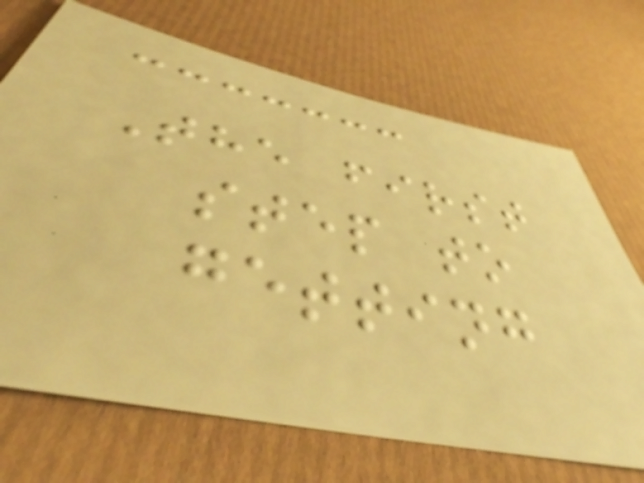The first
step to
getting
